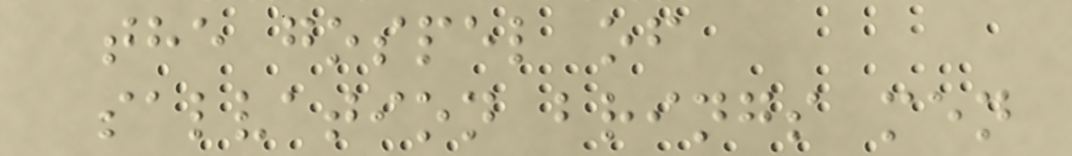the gospel of
salvation brings men
